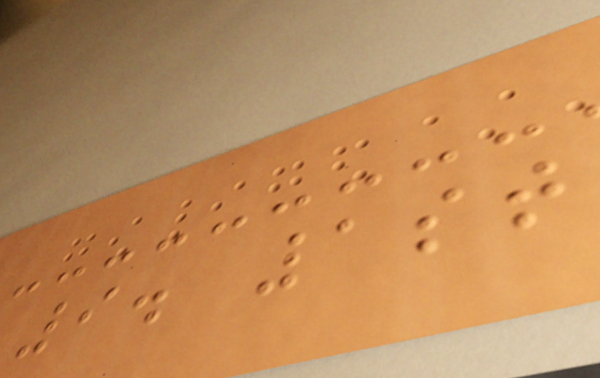9. 1st
